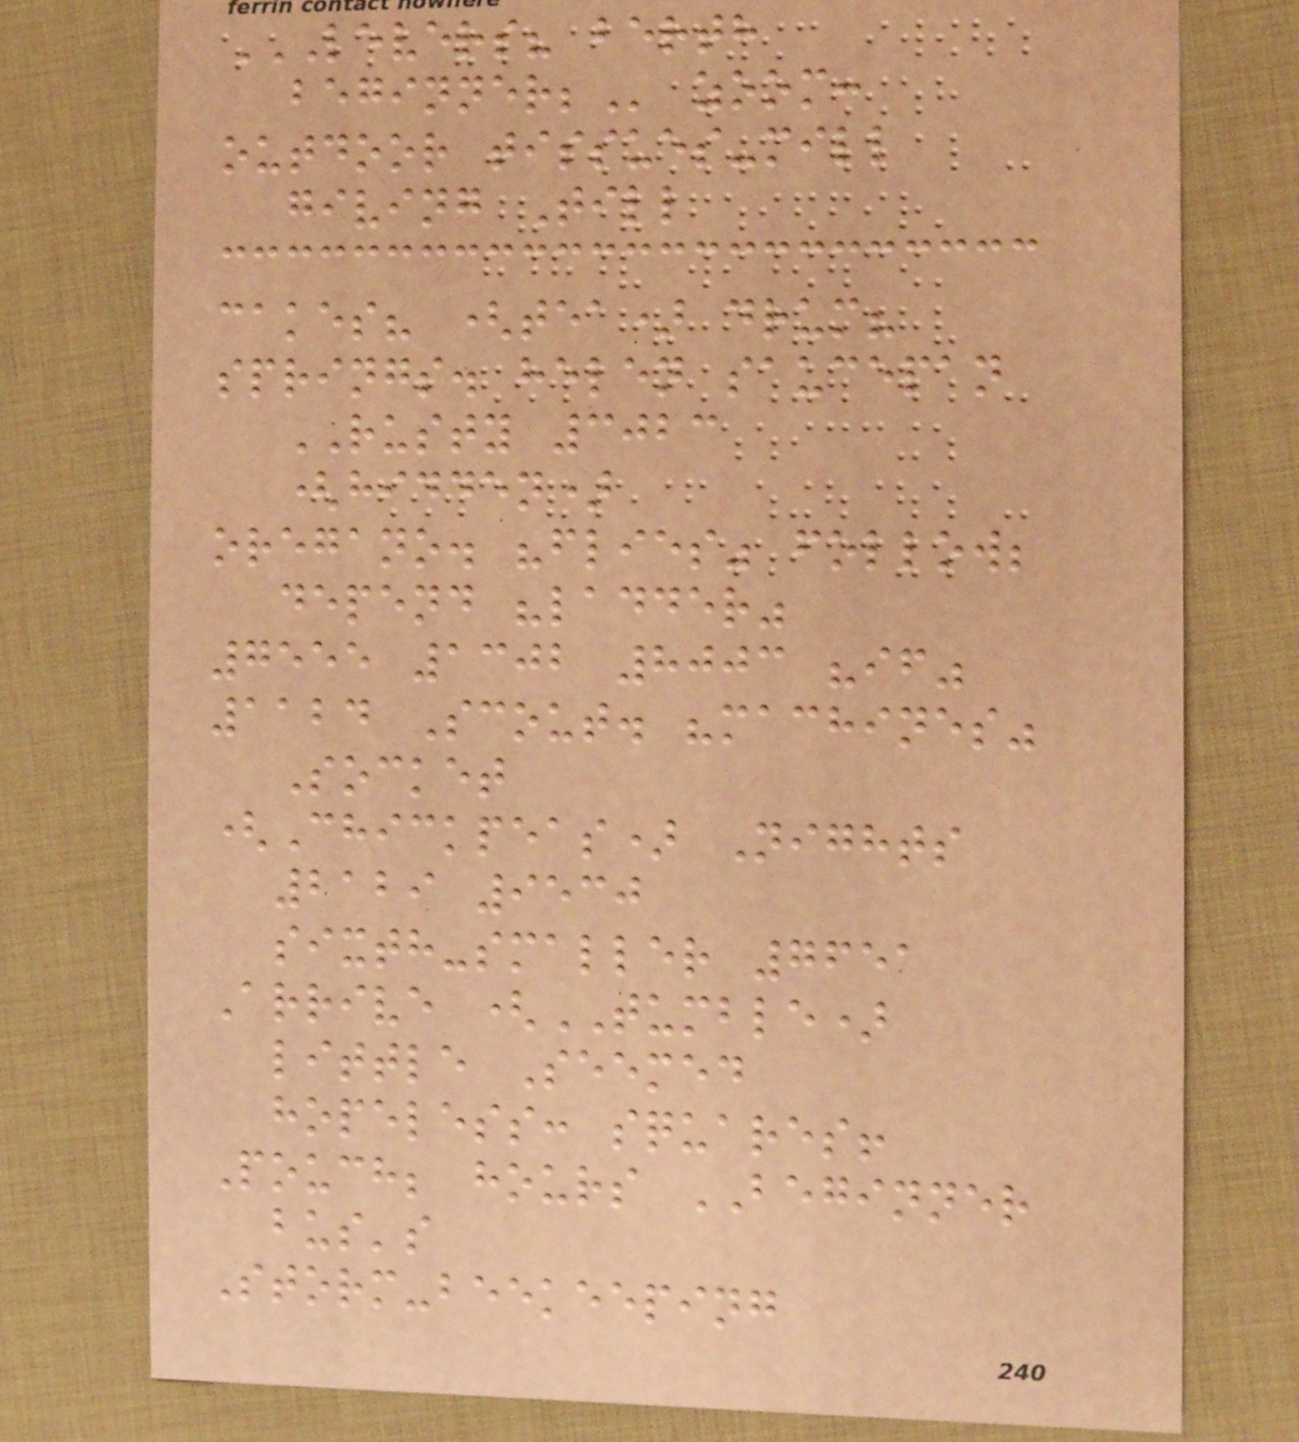LEVERS? BERTH
BEGINNER; zoom:
outdoor tissues-mill
giving Till
cakes? (tea) drum?
springs. helen saucepan
RUSTY 3023
(hidden)
oregano. "flies" follow;
depend "ladder"
7555 1302 8003 "if"
1124 Scout. "machines"
Socket
(Chickpeas) Nights
2129 9530
sixth-smaller 7651
Arrive (TUMBLE)
little Seemed
hopeless: squares!
Pouch; hours BEGINNER
bus's
Storm-beekeeping
